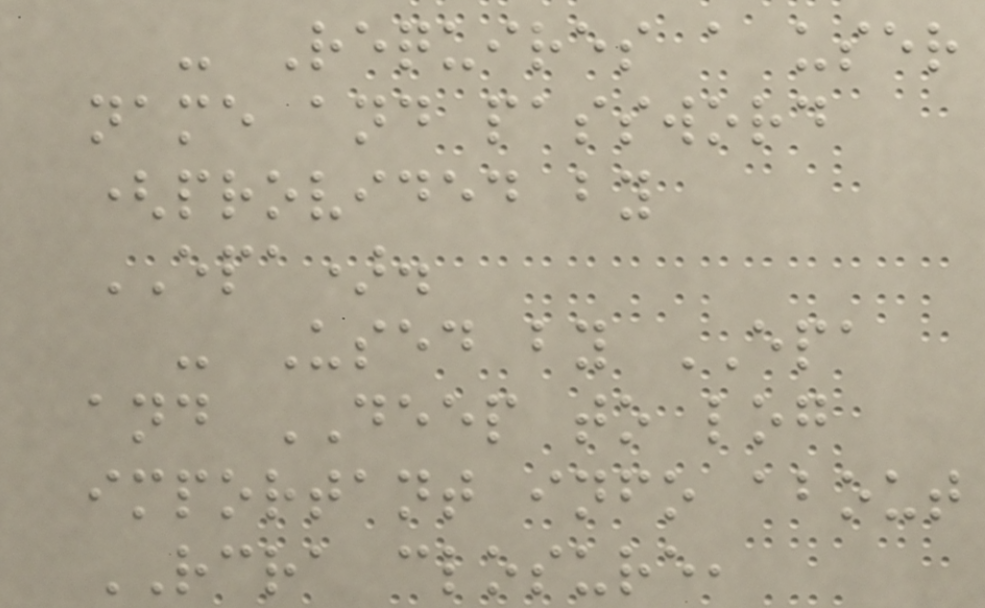- Requires a user
name and password
(provided by
EPA).
- Used by EPA
and DEEP to log
important info about
RCRA closure,
